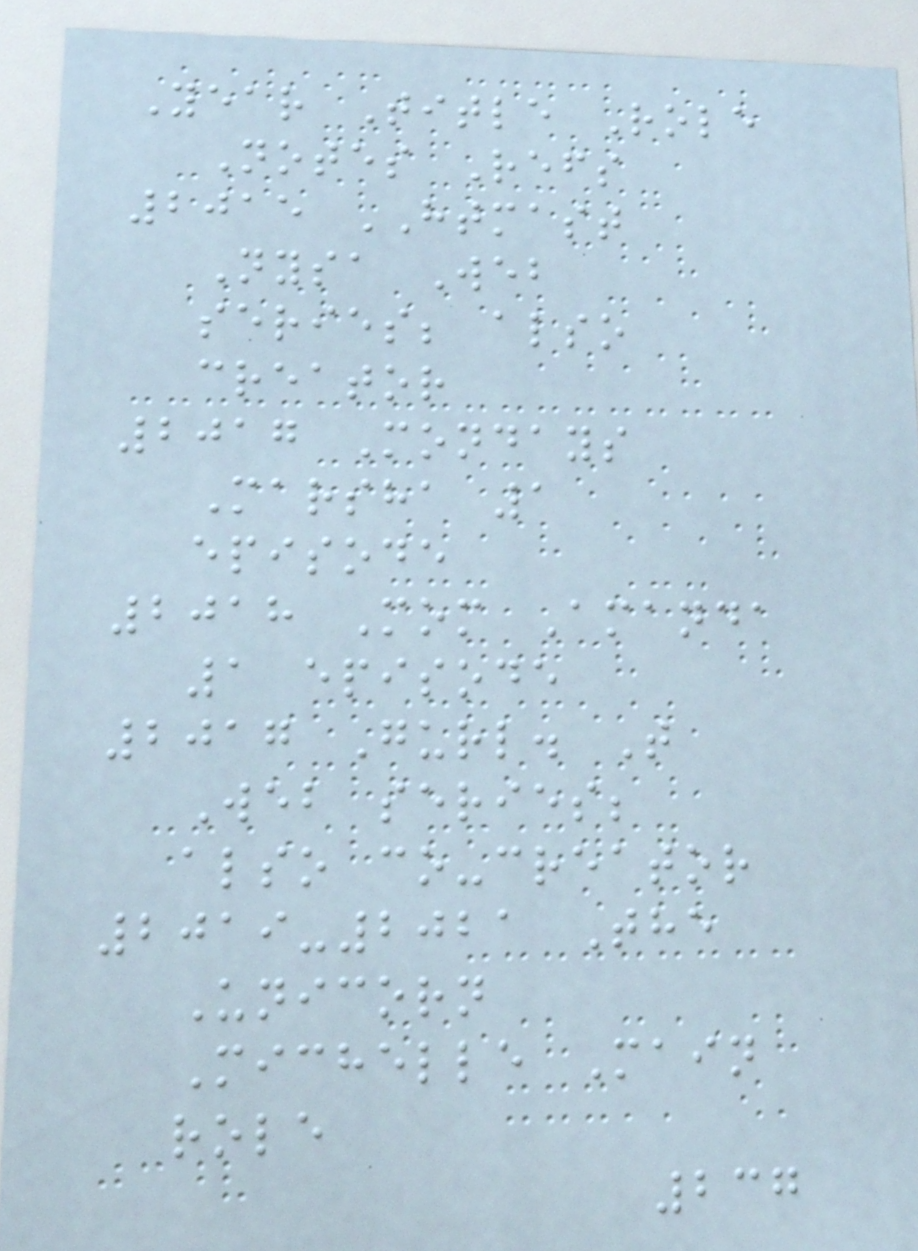Year Title Role
Notes Refs
2015 HTMAST
Nysa Web
series; also
creator
2017 Mondays
Marsha 1
episode
2018 Mom Amanda
1 episode
2017 Gurl. T
Web series;
also co-creator
2019-2021 The
Unicorn
Michelle Main
role
237
